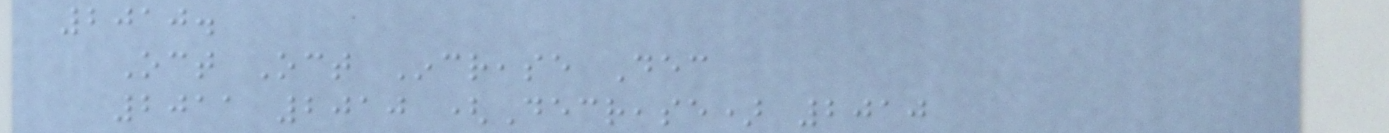2010.
Oct Oct Increase Dec
2011 2010 (Decrease) 2010
